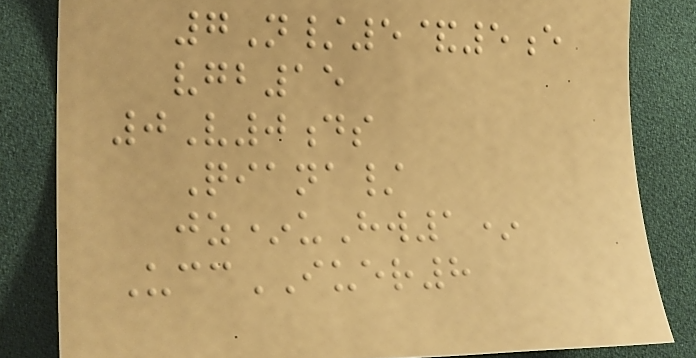7N/5&5e
vgb15
0V0ds
Qiana/
jz*uHw1*
UccIUER8
